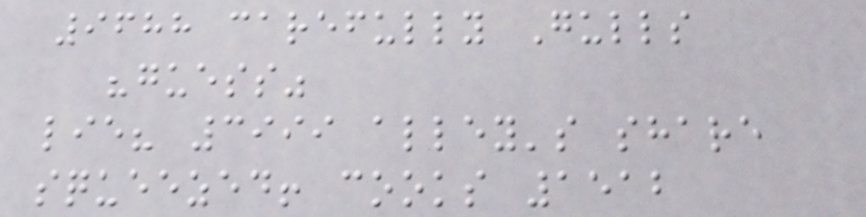9688 carefully Gulls
"guess"
lie? 3999 alley's share
squeezed! cooks 1512
